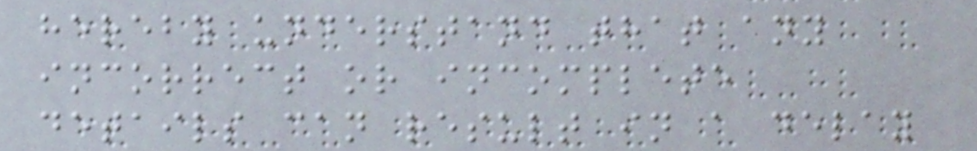hereby understand that any
incorrect or incomplete
details can result in a delay
